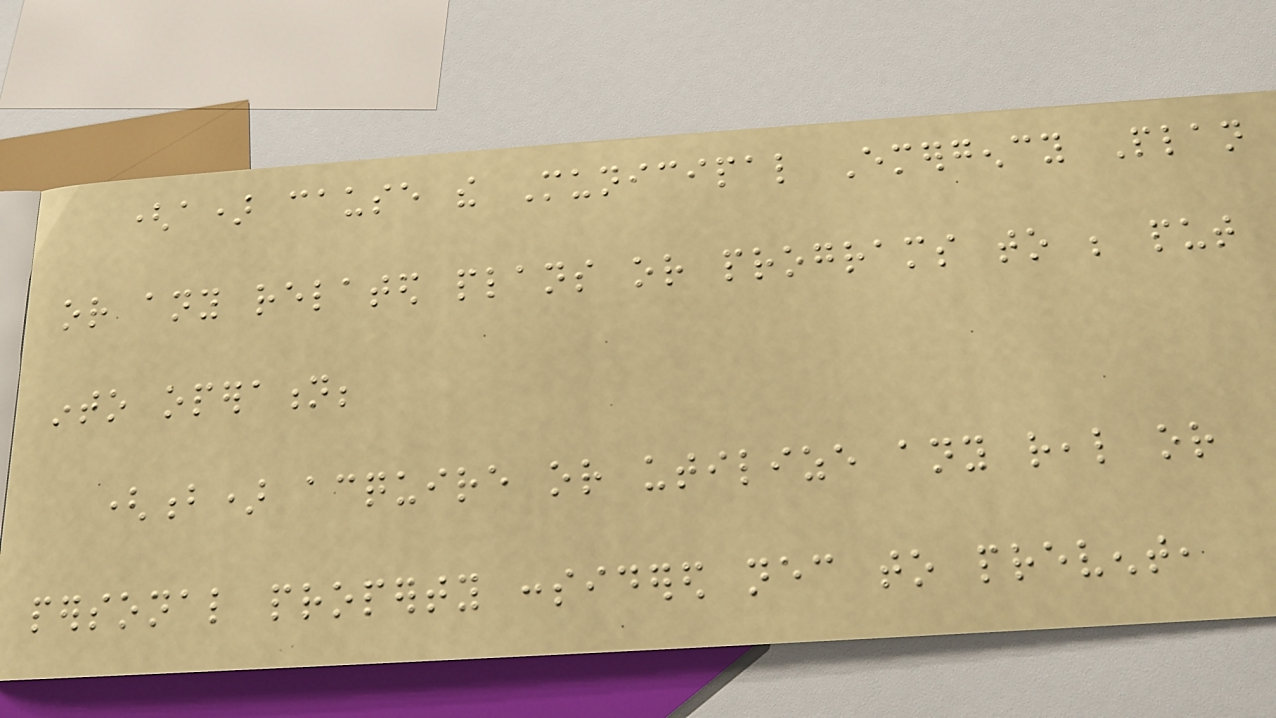(a) cause the Municipal Emergency Plan
or any related plans or programs to be put
into operation;
(b) acquire or utilize any real or
personal property considered necessary to prevent,
